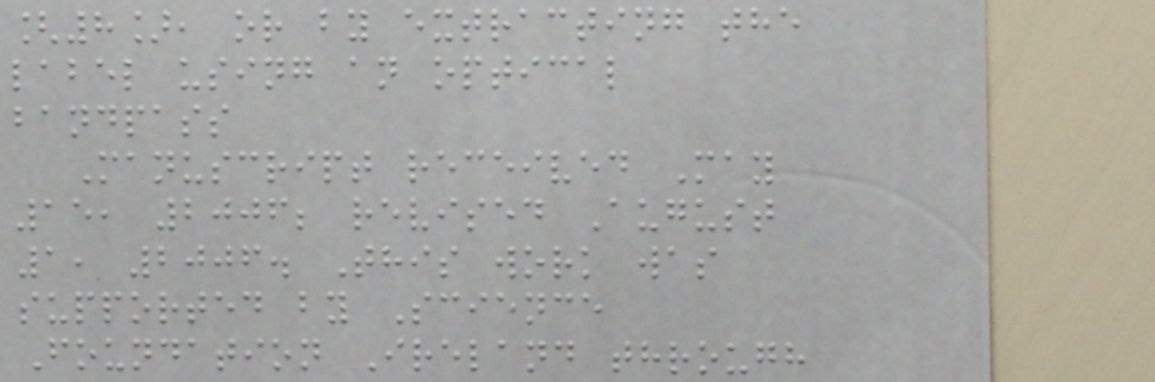[8], or by extracting the
label using an optical
bandpass
Manuscript received May
15, 2006; revised August
1, 2006. This work was
supported by Science
Foundation Ireland through
